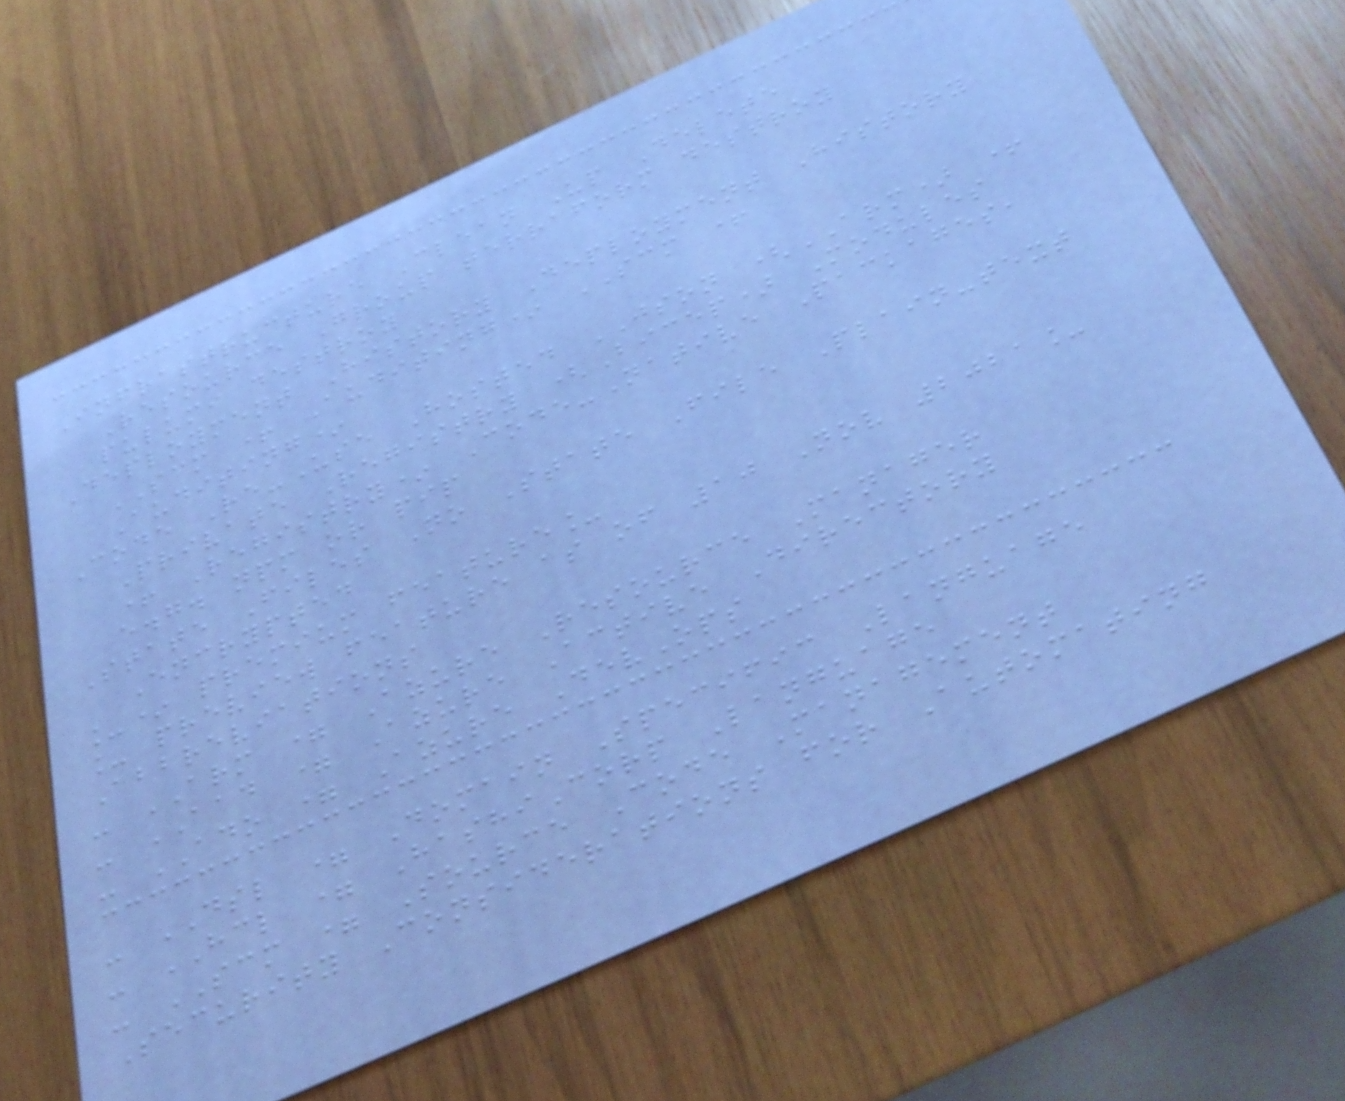Infrastructure Clean Up Delete
Resource Group terraform destroy
pulumi destroy
Deployment History Deployment History
SCM + Auditing* SCM +
Auditing*
Code Re-Use Hosted JSON (ARM) +
Private Registry (Bicep) Modules
+ Registry* Code-Native Packages,
e.g. npm or pip
State Files No State File Plain-text
Encrypted
_* premium feature_
_ preview feature as of 10 Nov 2021_
Abbreviations
- ARM = Azure Resource Manager
- AAD = Azure Active Directory
- ADO = Azure DevOps
- DSL = Domain Specific Language
- HCL = HashiCorp Language
- SCM = Source Code Management
Security Considerations for Automating
